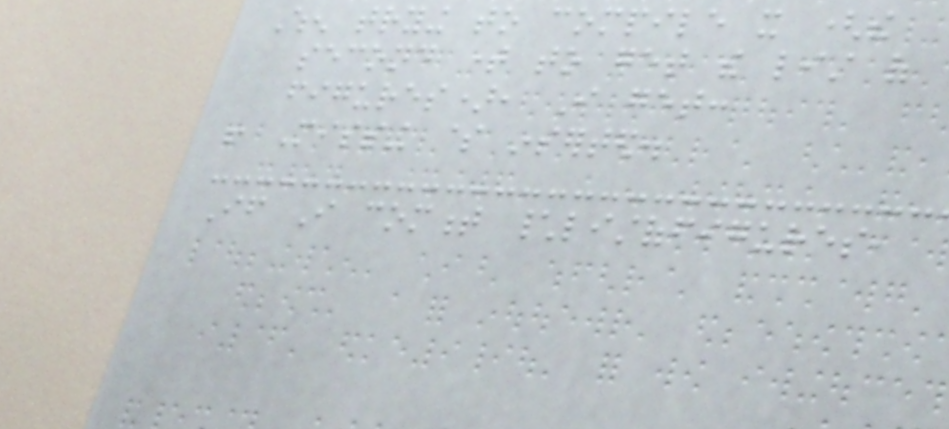When trying to compile it (the
second time to get the list of
figures), I get:
! Missing $ inserted.
If I comment \listoffigures,
